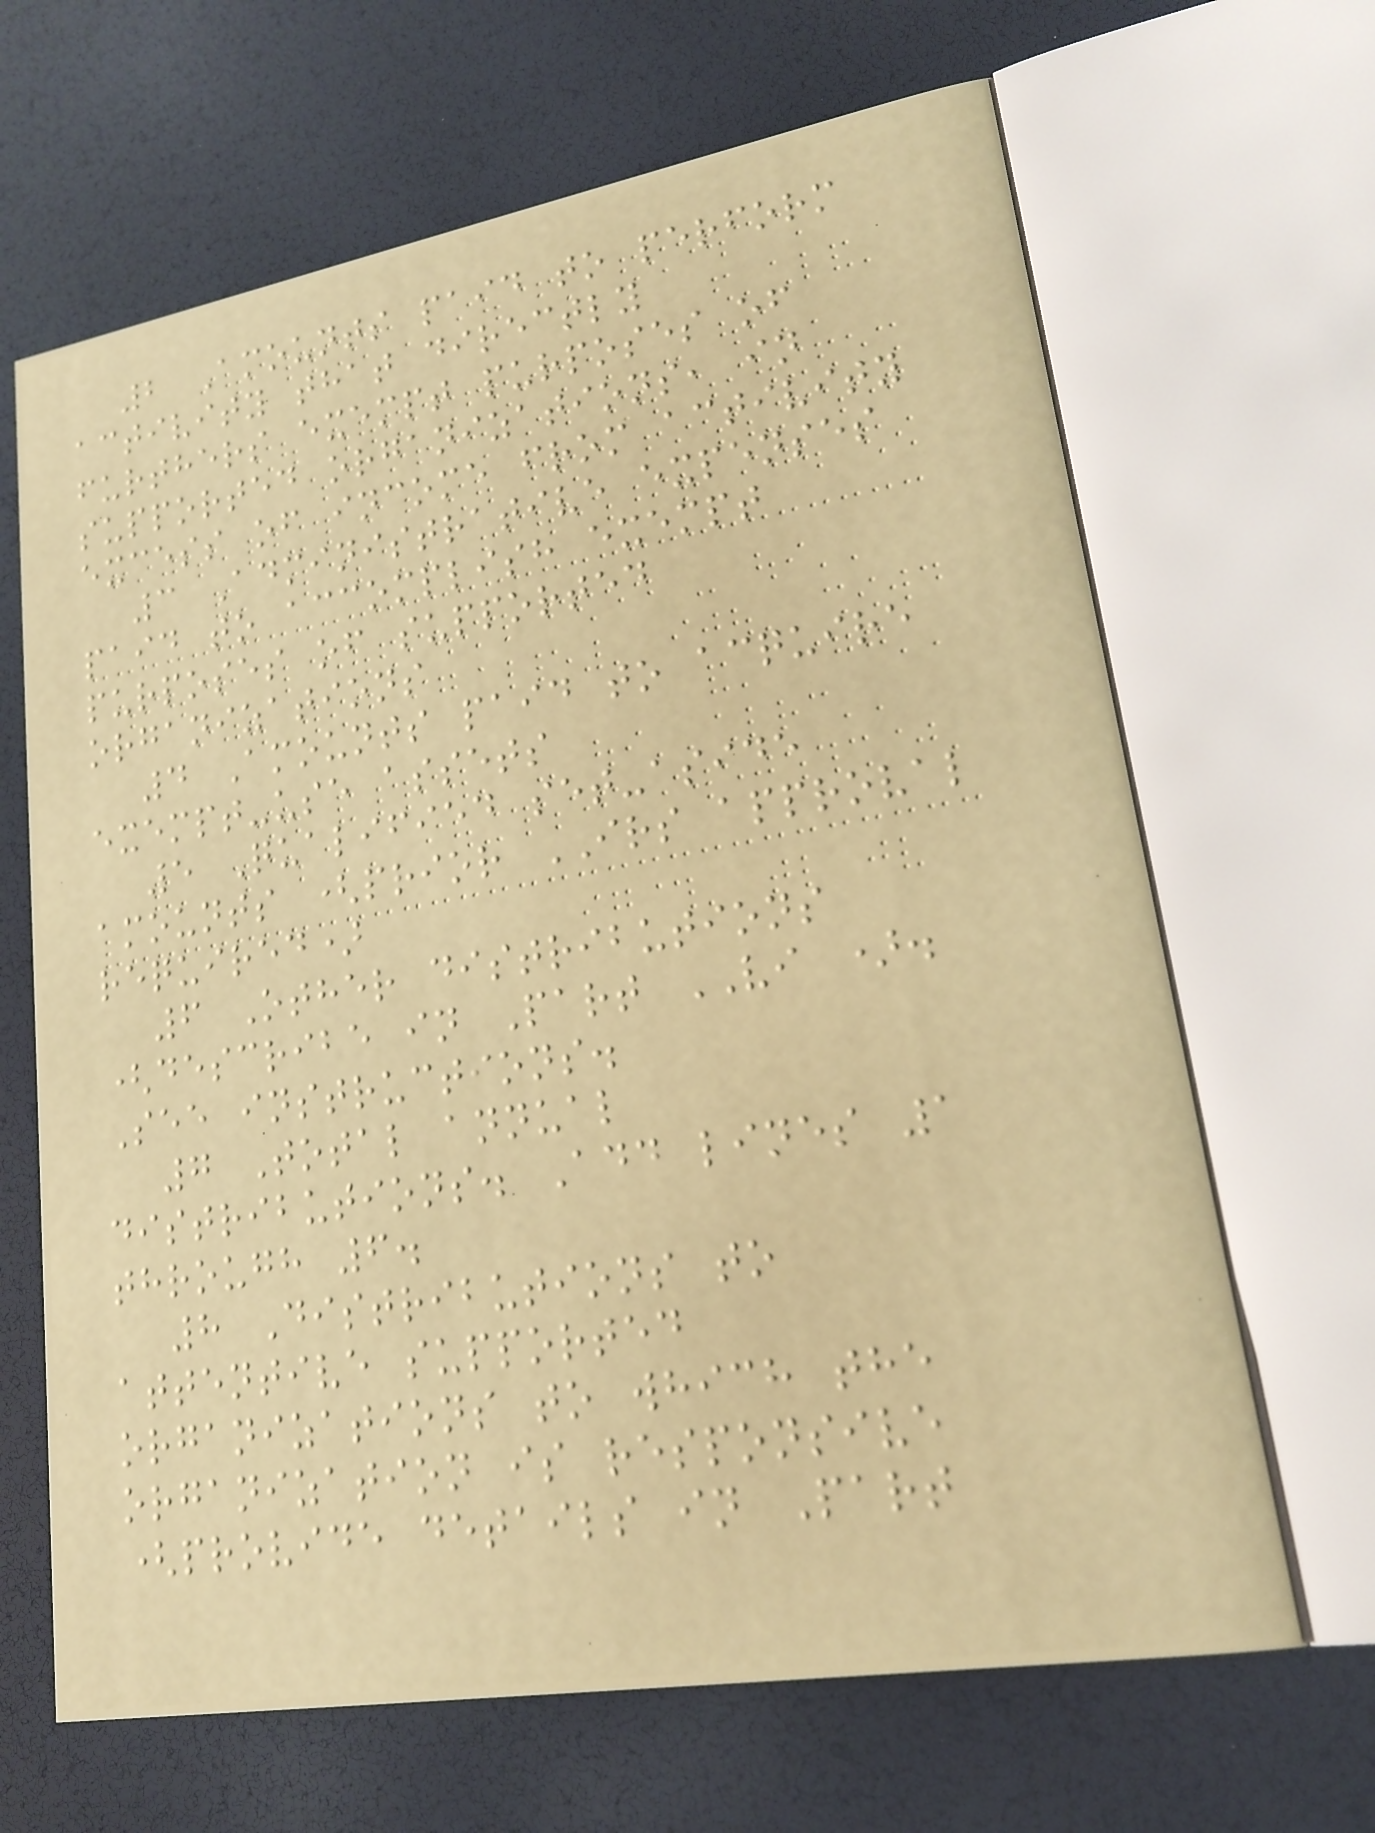2 Amounts paid to perform
activity that directly
furthers exempt purposes of
supported organizations, in
excess of income from activity
3 Administrative expenses
paid to accomplish exempt
purposes of supported
organizations
4 Amounts paid to acquire
exempt-use assets
5 Qualified set-aside
amounts (prior IRS approval
required)
6 Other distributions
(describe in Part VI ).
See instructions.
7 Total annual
distributions. Add lines 1
through 6.
8 Distributions to
attentive supported
organizations to which the
organization is responsive
(provide details in Part
